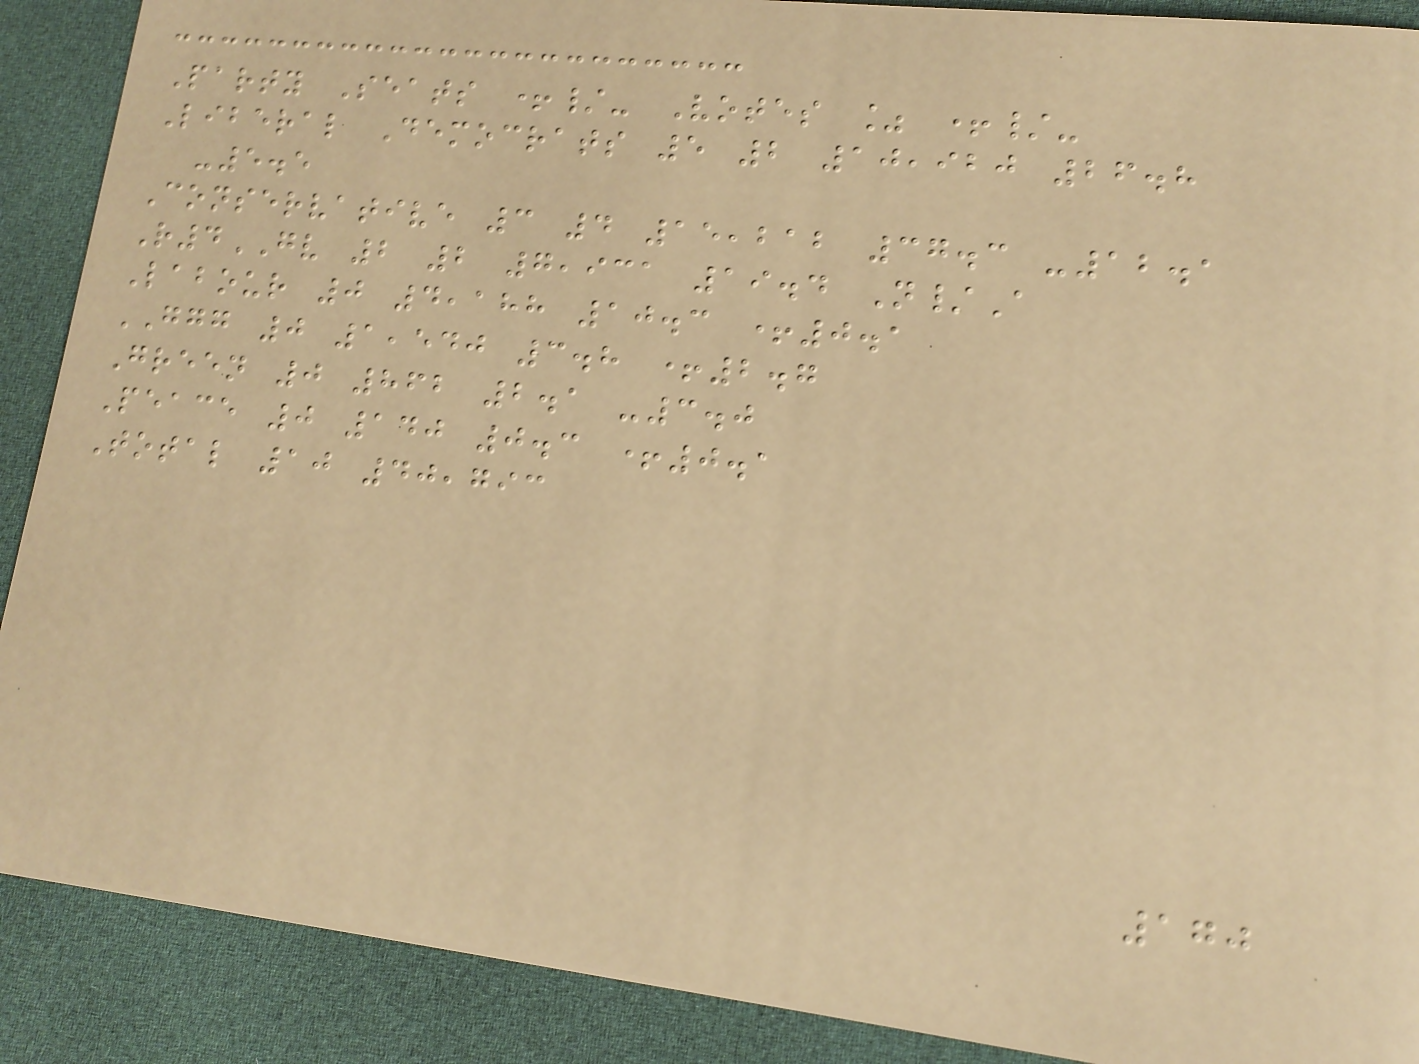Party Seats +/- Votes % +/-
Liberal Democrats 5 2 10,920 26.8
-5.5
Conservative 3 4 15,212 37.3 -12.1
R4GV 2 2 7,931 19.4 N/A
Labour 0 4,188 10.3 +0.1
GGG 0 1,540 3.8 +2.7
Green 0 862 2.1 -3.0
Peace 0 140 0.3 +0.1
Total 10 40,793
170
